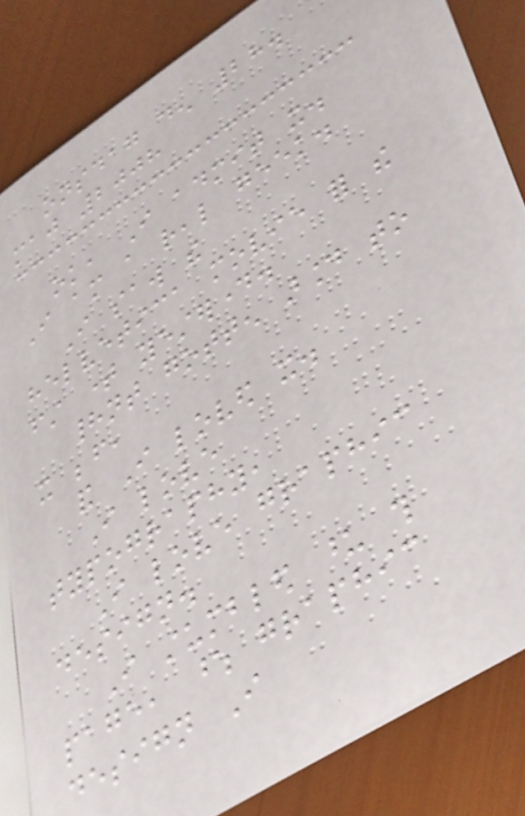onsdag den 28.
maj 2008
ok, I admit it.
I am a real geek.
I saw the
helvetica movie for the
first time yesterday.
hadnt gotten around to
it before,
and I loved it.
I love
typography,
I love graphic
design.
I stumbled upon this
page, whose graphic
design I
